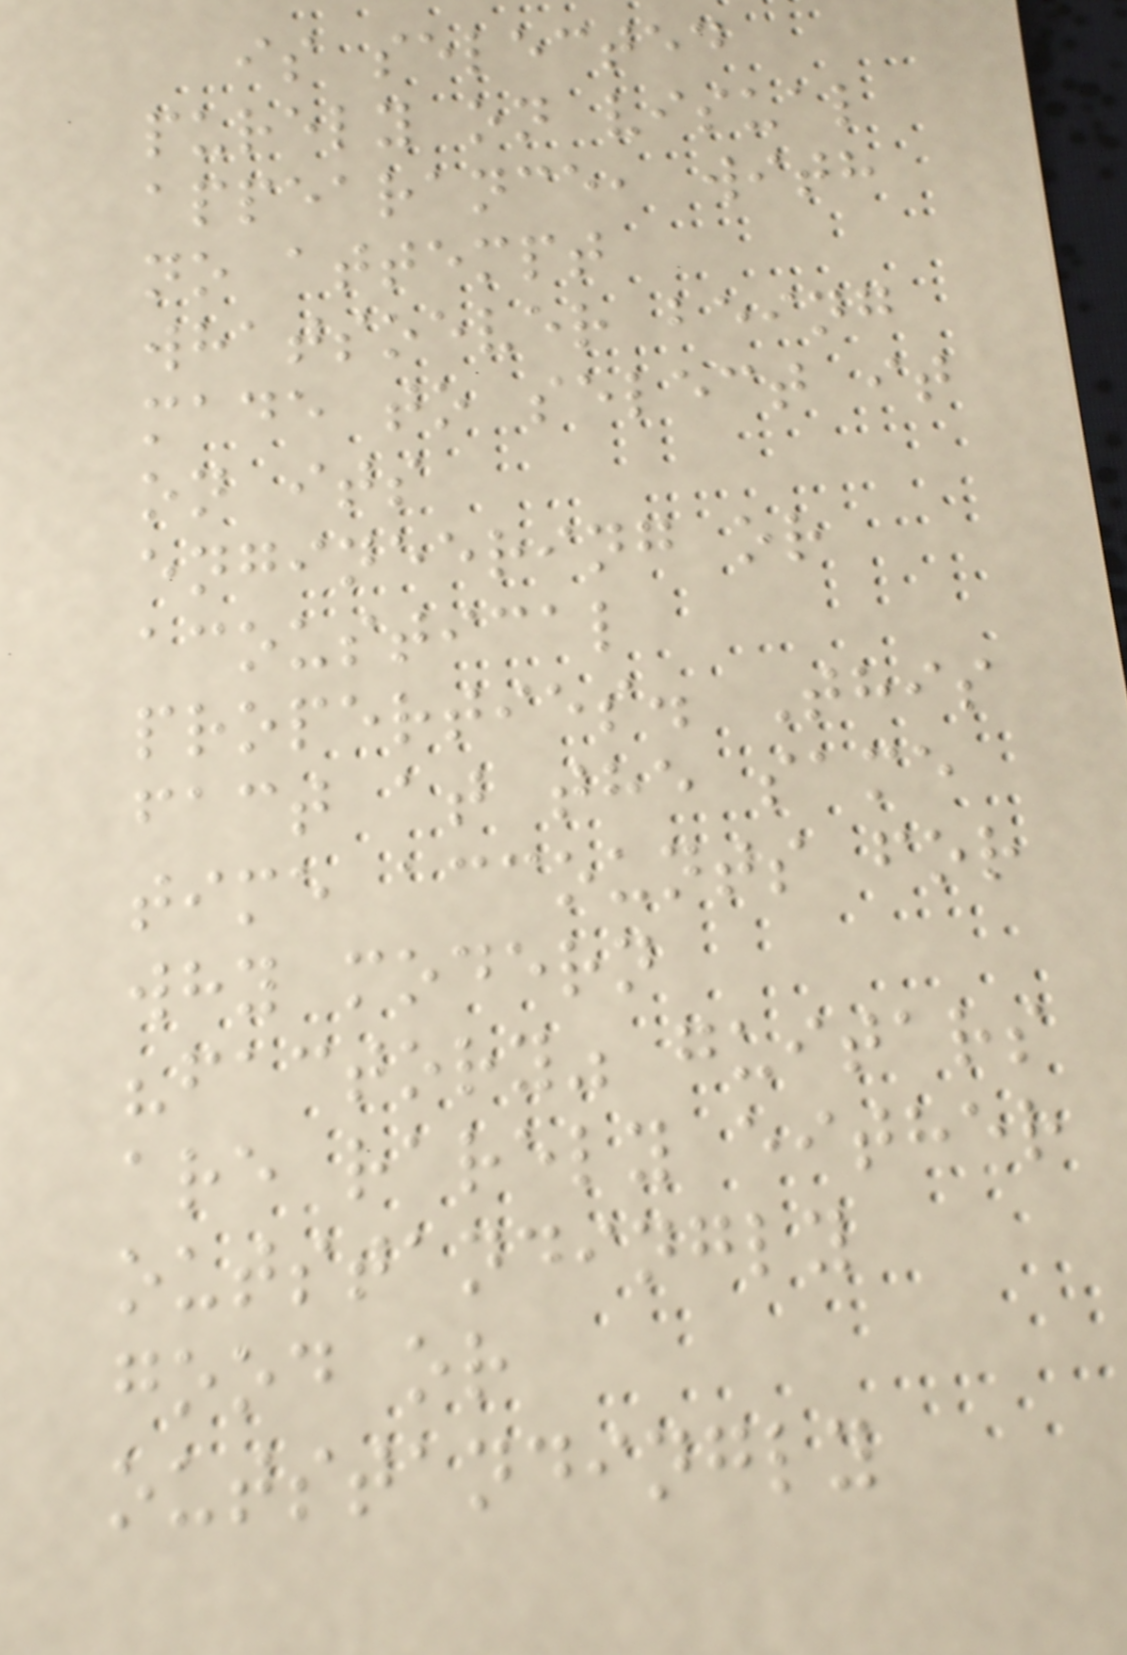is selected
purely on visual
appearance, with
no attempt
whatsoever being
made to select it
on its
engineering or
acoustical
properties. This
fact at the same
time accounts for
why modern
"factory" guitars
are rarely either
outstandingly
good or
outstandingly
